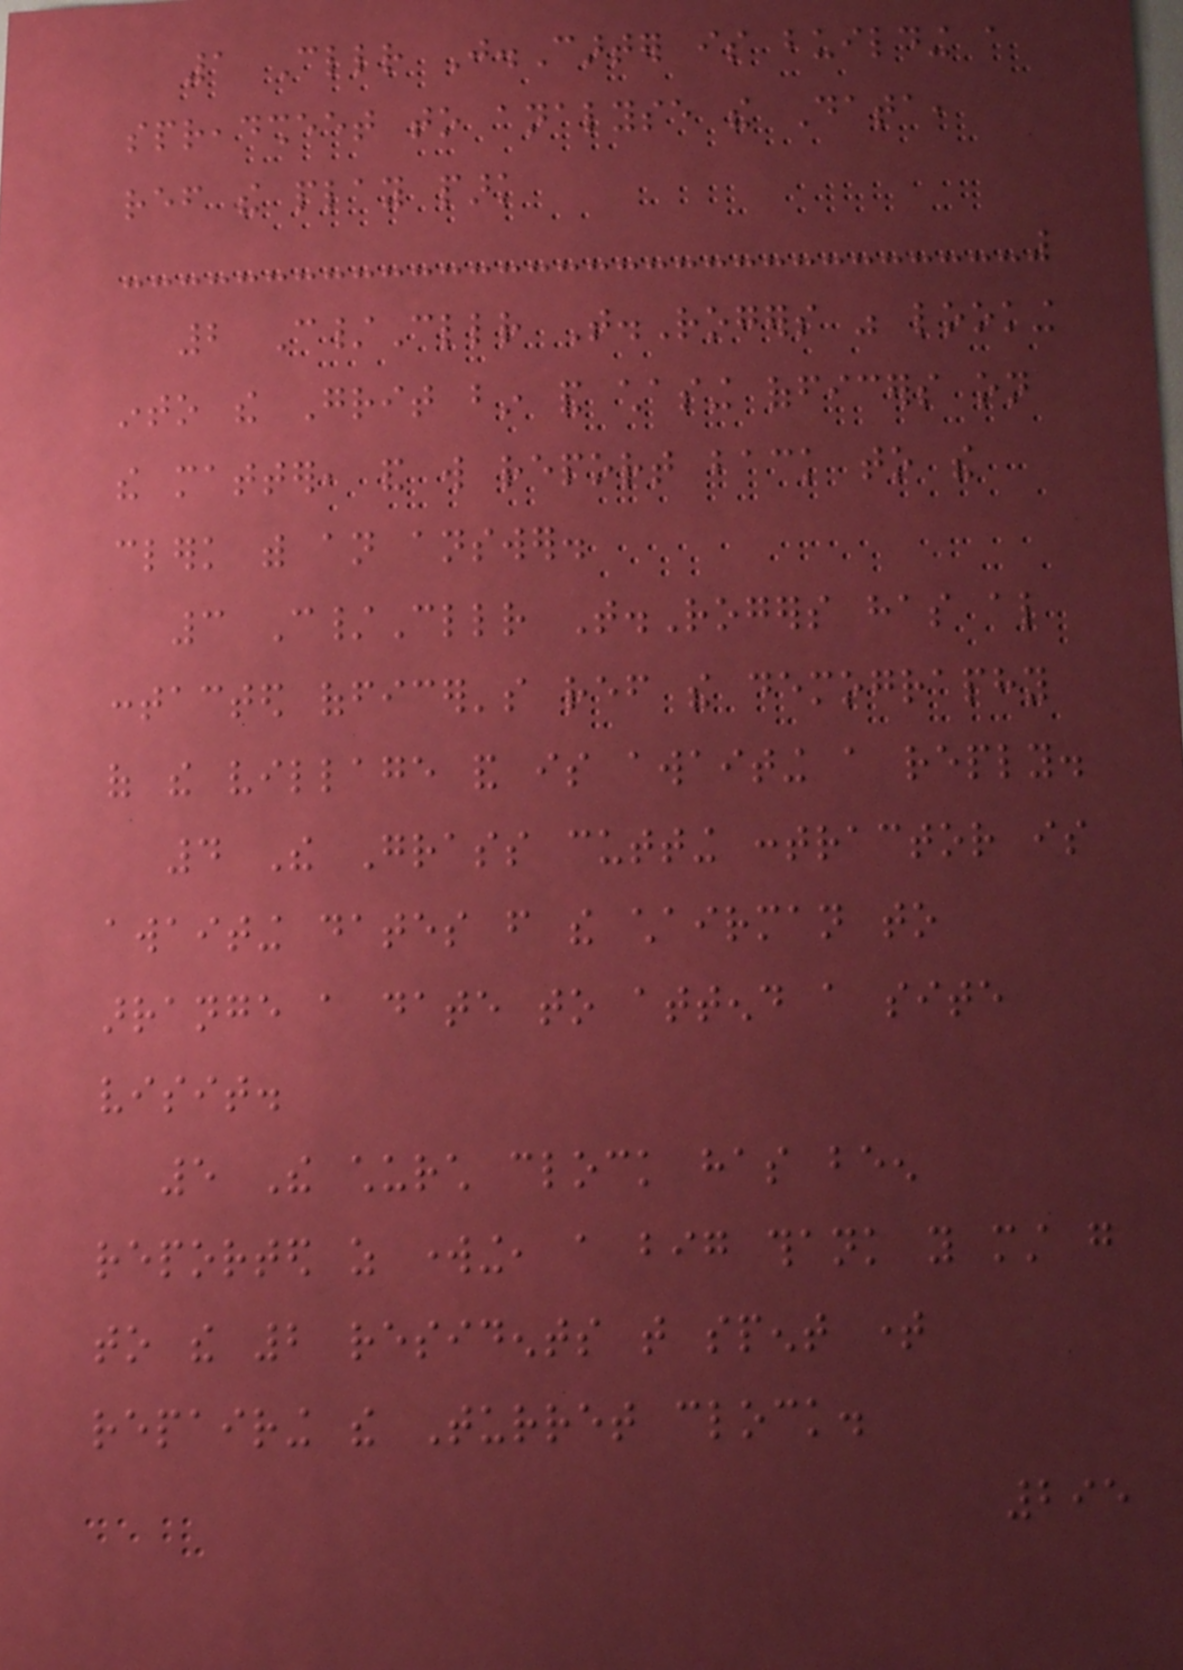1 Cllr J.Carter is building a
spreadsheet to analyse the Data,
ref the play park
2 C/Cllr T.Rogers was looking
into the Grit bin and chasing officers on
the matter, and will report back to the
clerk with an answer.
3 C/Cllr T.Rogers has also
contacted officer's ref the demography
of the village and is awaiting a reply.
4 The Grass cutting contractor is
awaiting dates from the chairman to
arrange a date to attend a site
visit.
5 The church clock has been
reported as working, a big thank you must go
to the 2 residents that spent time
repairing the Turret clock.
295
